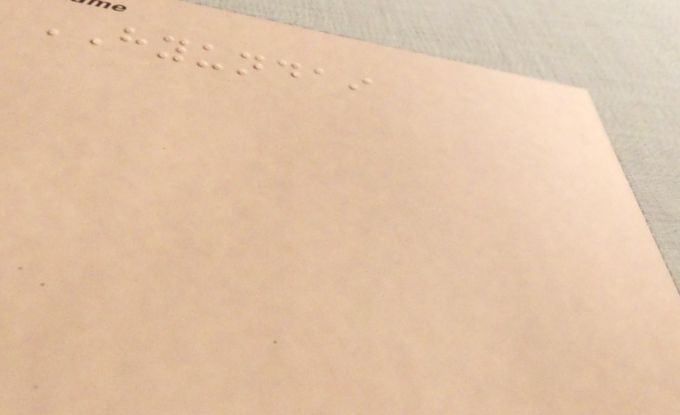HYUNDAI
